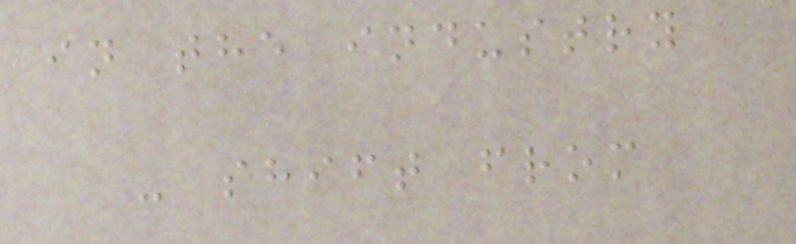in the industry
- shift from
